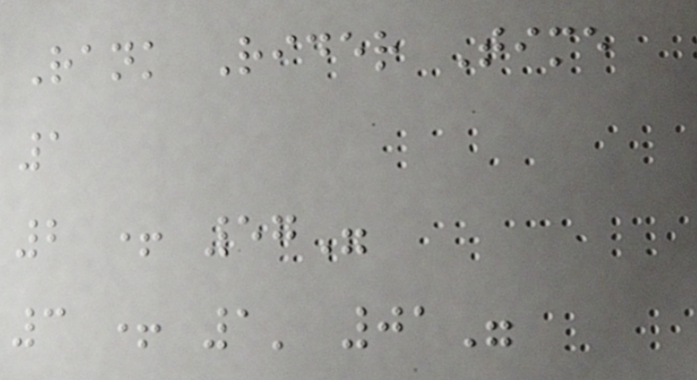Rank Rider Time
1
2 + 57"
3 + 1' 01"
